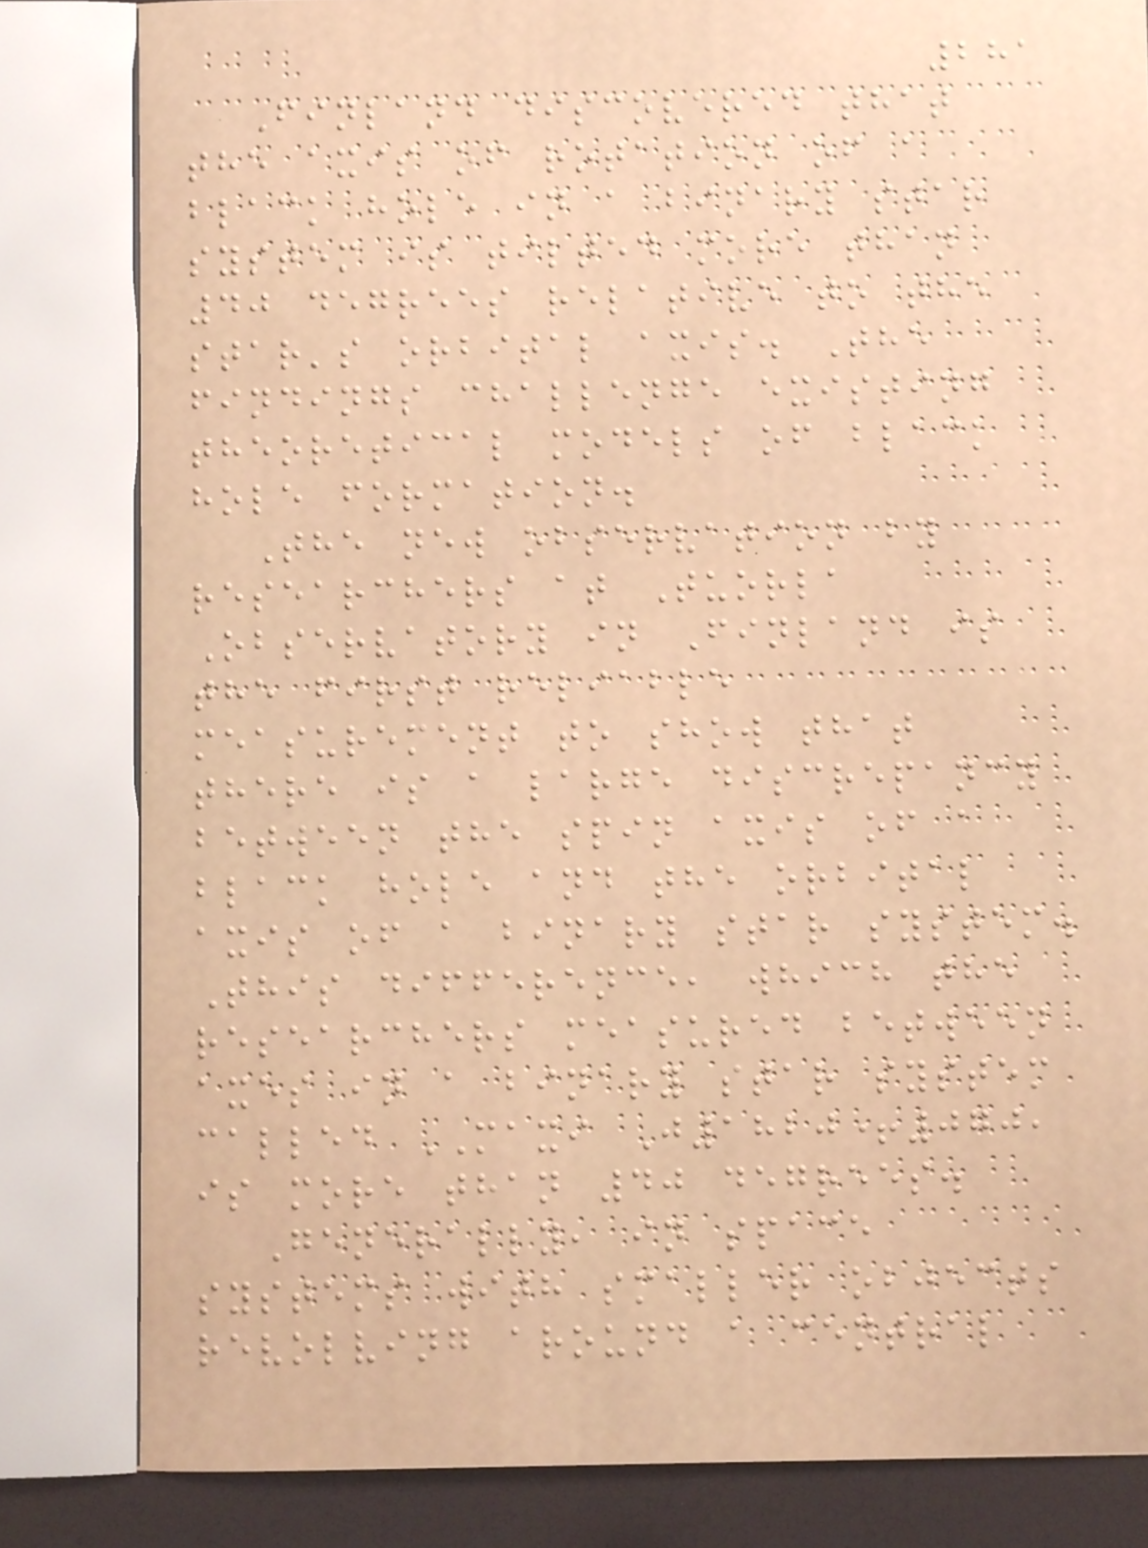281
Finland discovered that
the axis of rotation of a
black hole in a binary star
system is tilted more than
40 degrees relative to the
star's orbital axis. The
findings challenge existing
theoretical models of black
hole formation.
The new observation by
researchers at Tuorla
Observatory in Finland is
the first reliable
measurement to show that
there is a large discrepancy
between the spin axis of a
black hole and the orbital
axis of a binary star system.
This difference, which the
researchers measured between
axes in a binary star system
called MAXI J1820+070,
is more than 40 degrees.
Generally, in space
systems with smaller objects
revolving around a central
